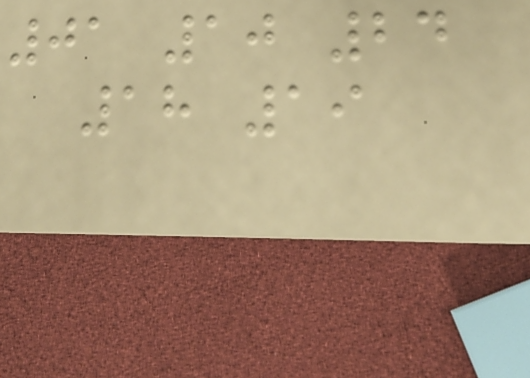01 10 24
18 19
